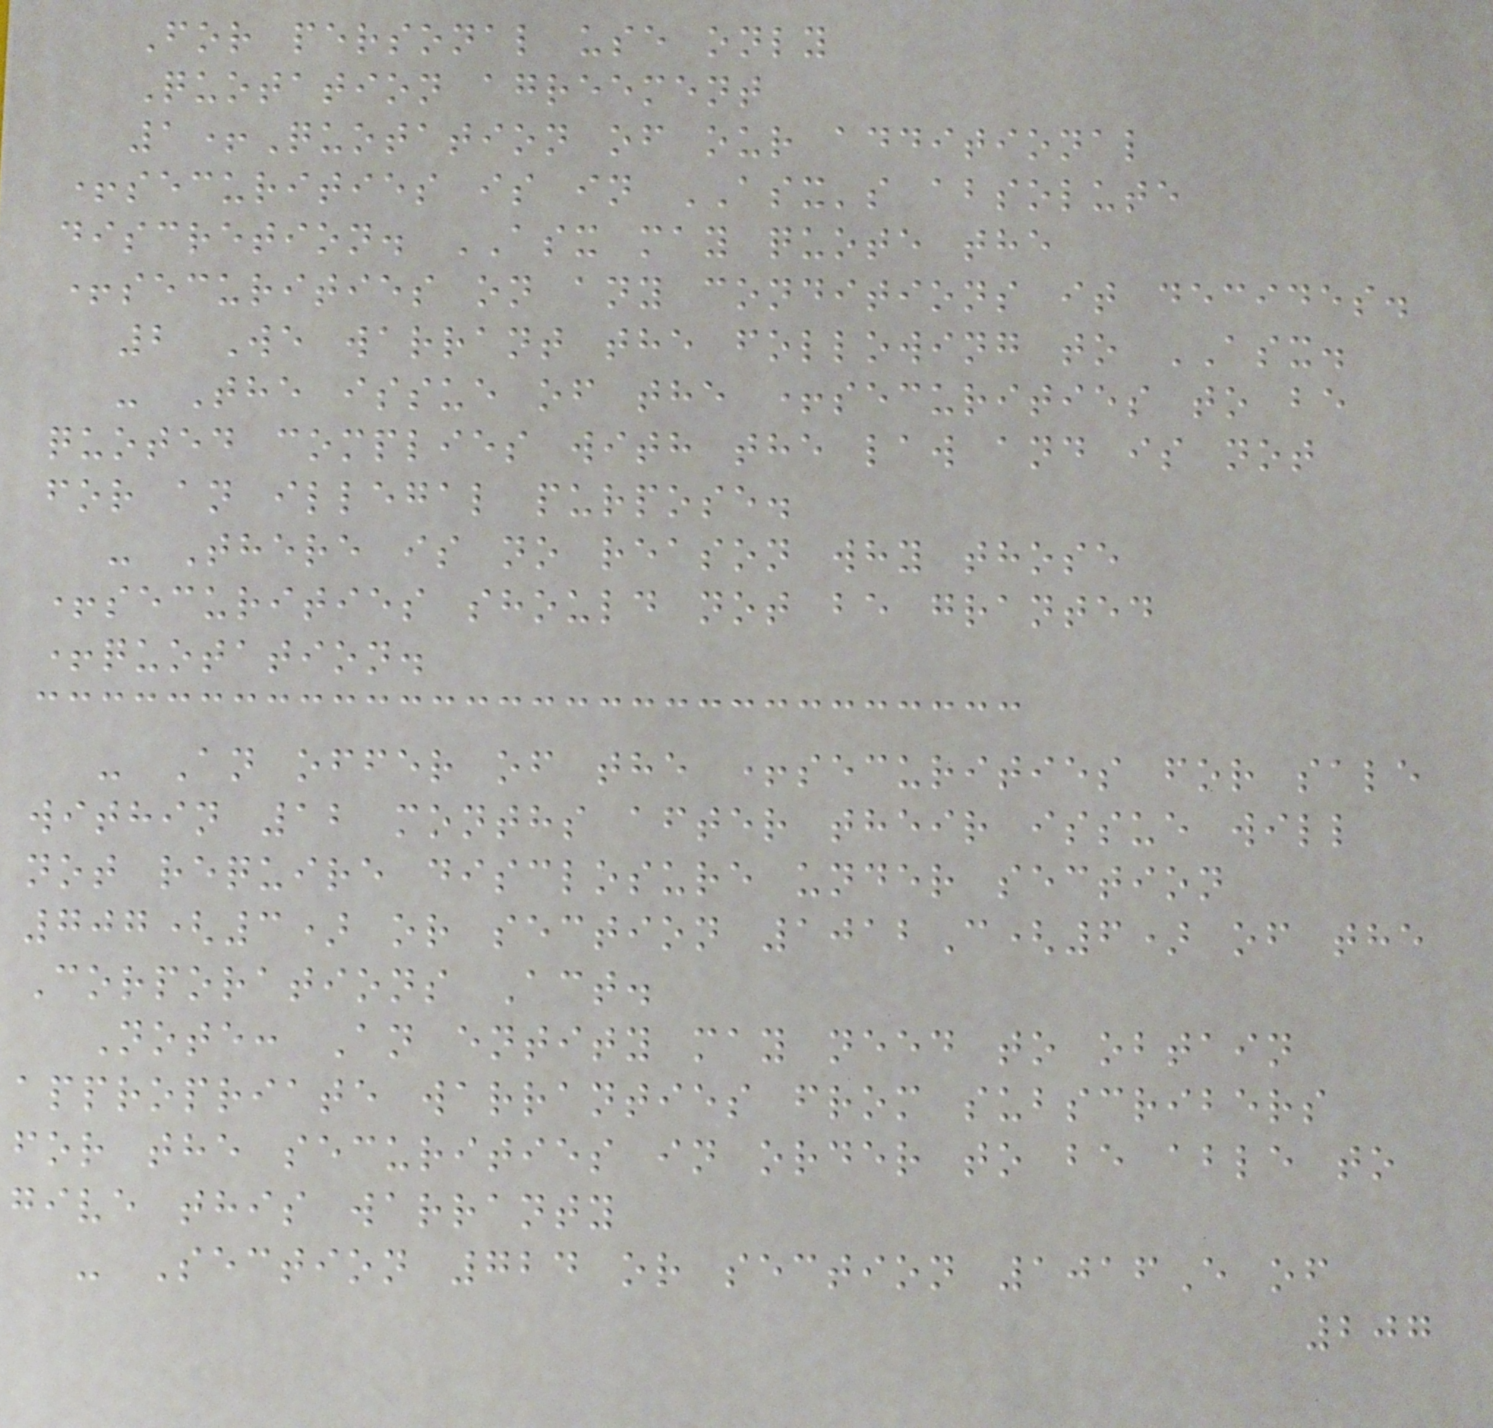For personal use only
Quotation agreement
1+Quotation of our additional
+securities is in ASX's absolute
discretion. ASX may quote the
+securities on any conditions it decides.
2 We warrant the following to ASX.
- The issue of the +securities to be
quoted complies with the law and is not
for an illegal purpose.
- There is no reason why those
+securities should not be granted
+quotation.
- An offer of the +securities for sale
within 12 months after their issue will
not require disclosure under section
707(3) or section 1012C(6) of the
Corporations Act.
Note: An entity may need to obtain
appropriate warranties from subscribers
for the securities in order to be able to
give this warranty
- Section 724 or section 1016E of
207
